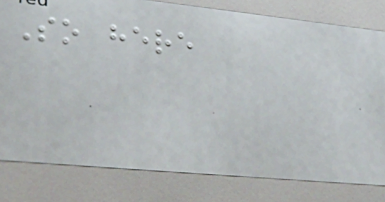So here
